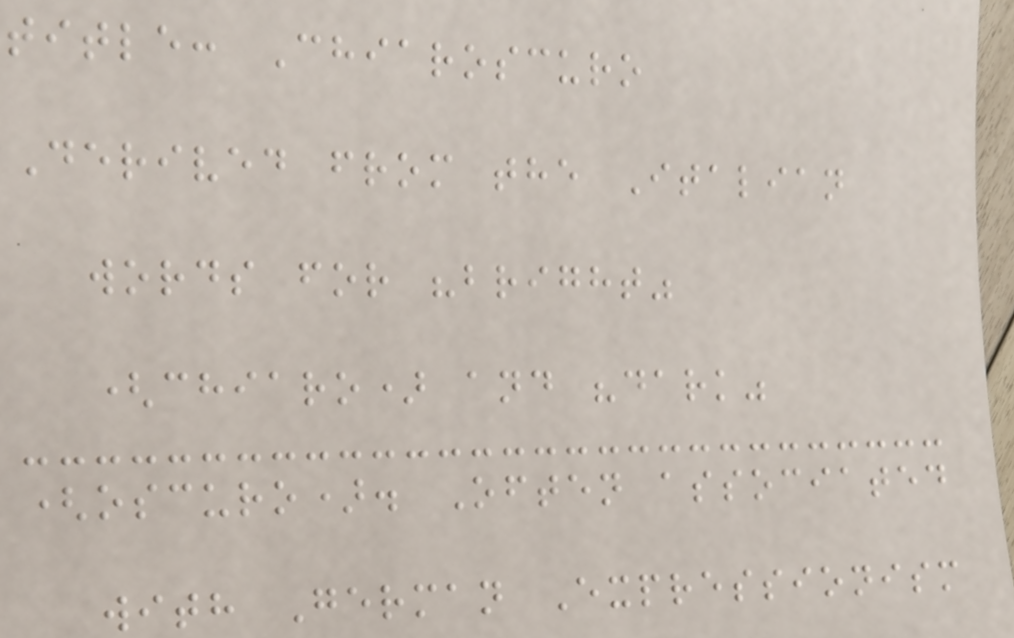title: Chiaroscuro
Derived from the Italian
words for "bright"
(chiaro) and "dark"
(oscuro). Often associated
with German Expressionism
